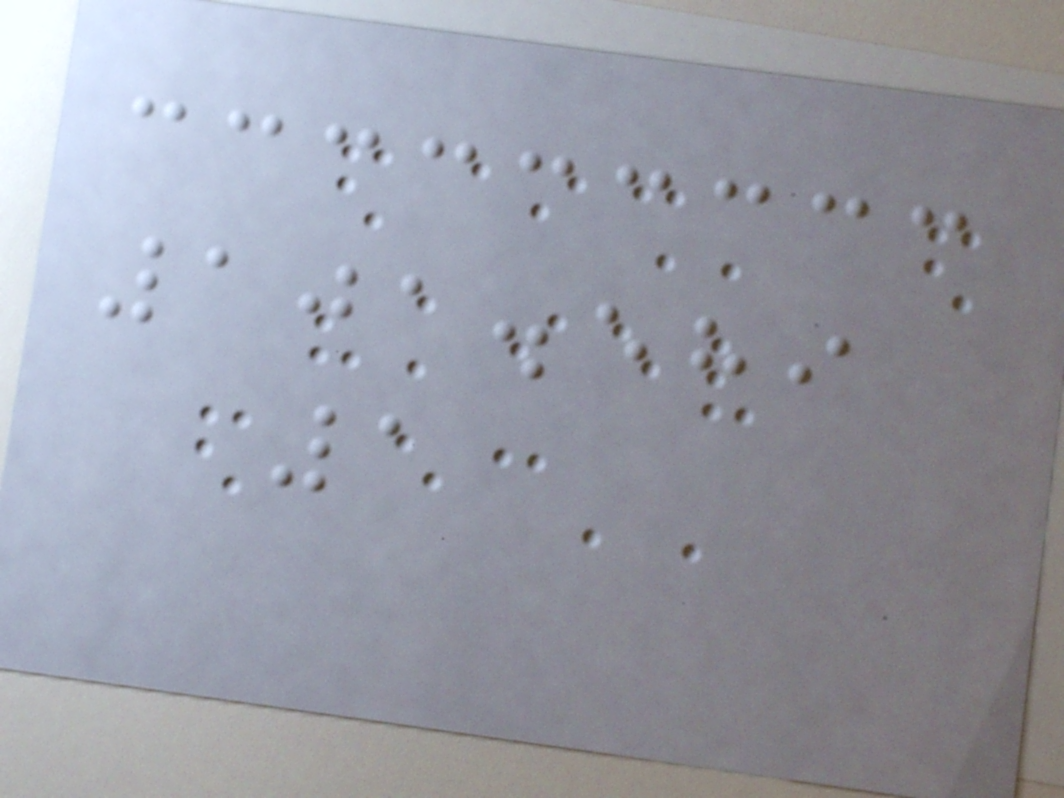101.589
1
